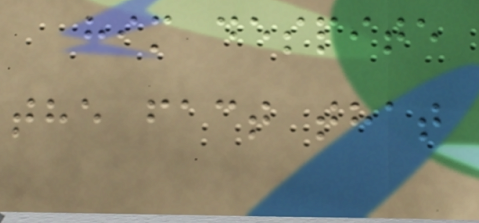him despite
the fact that
